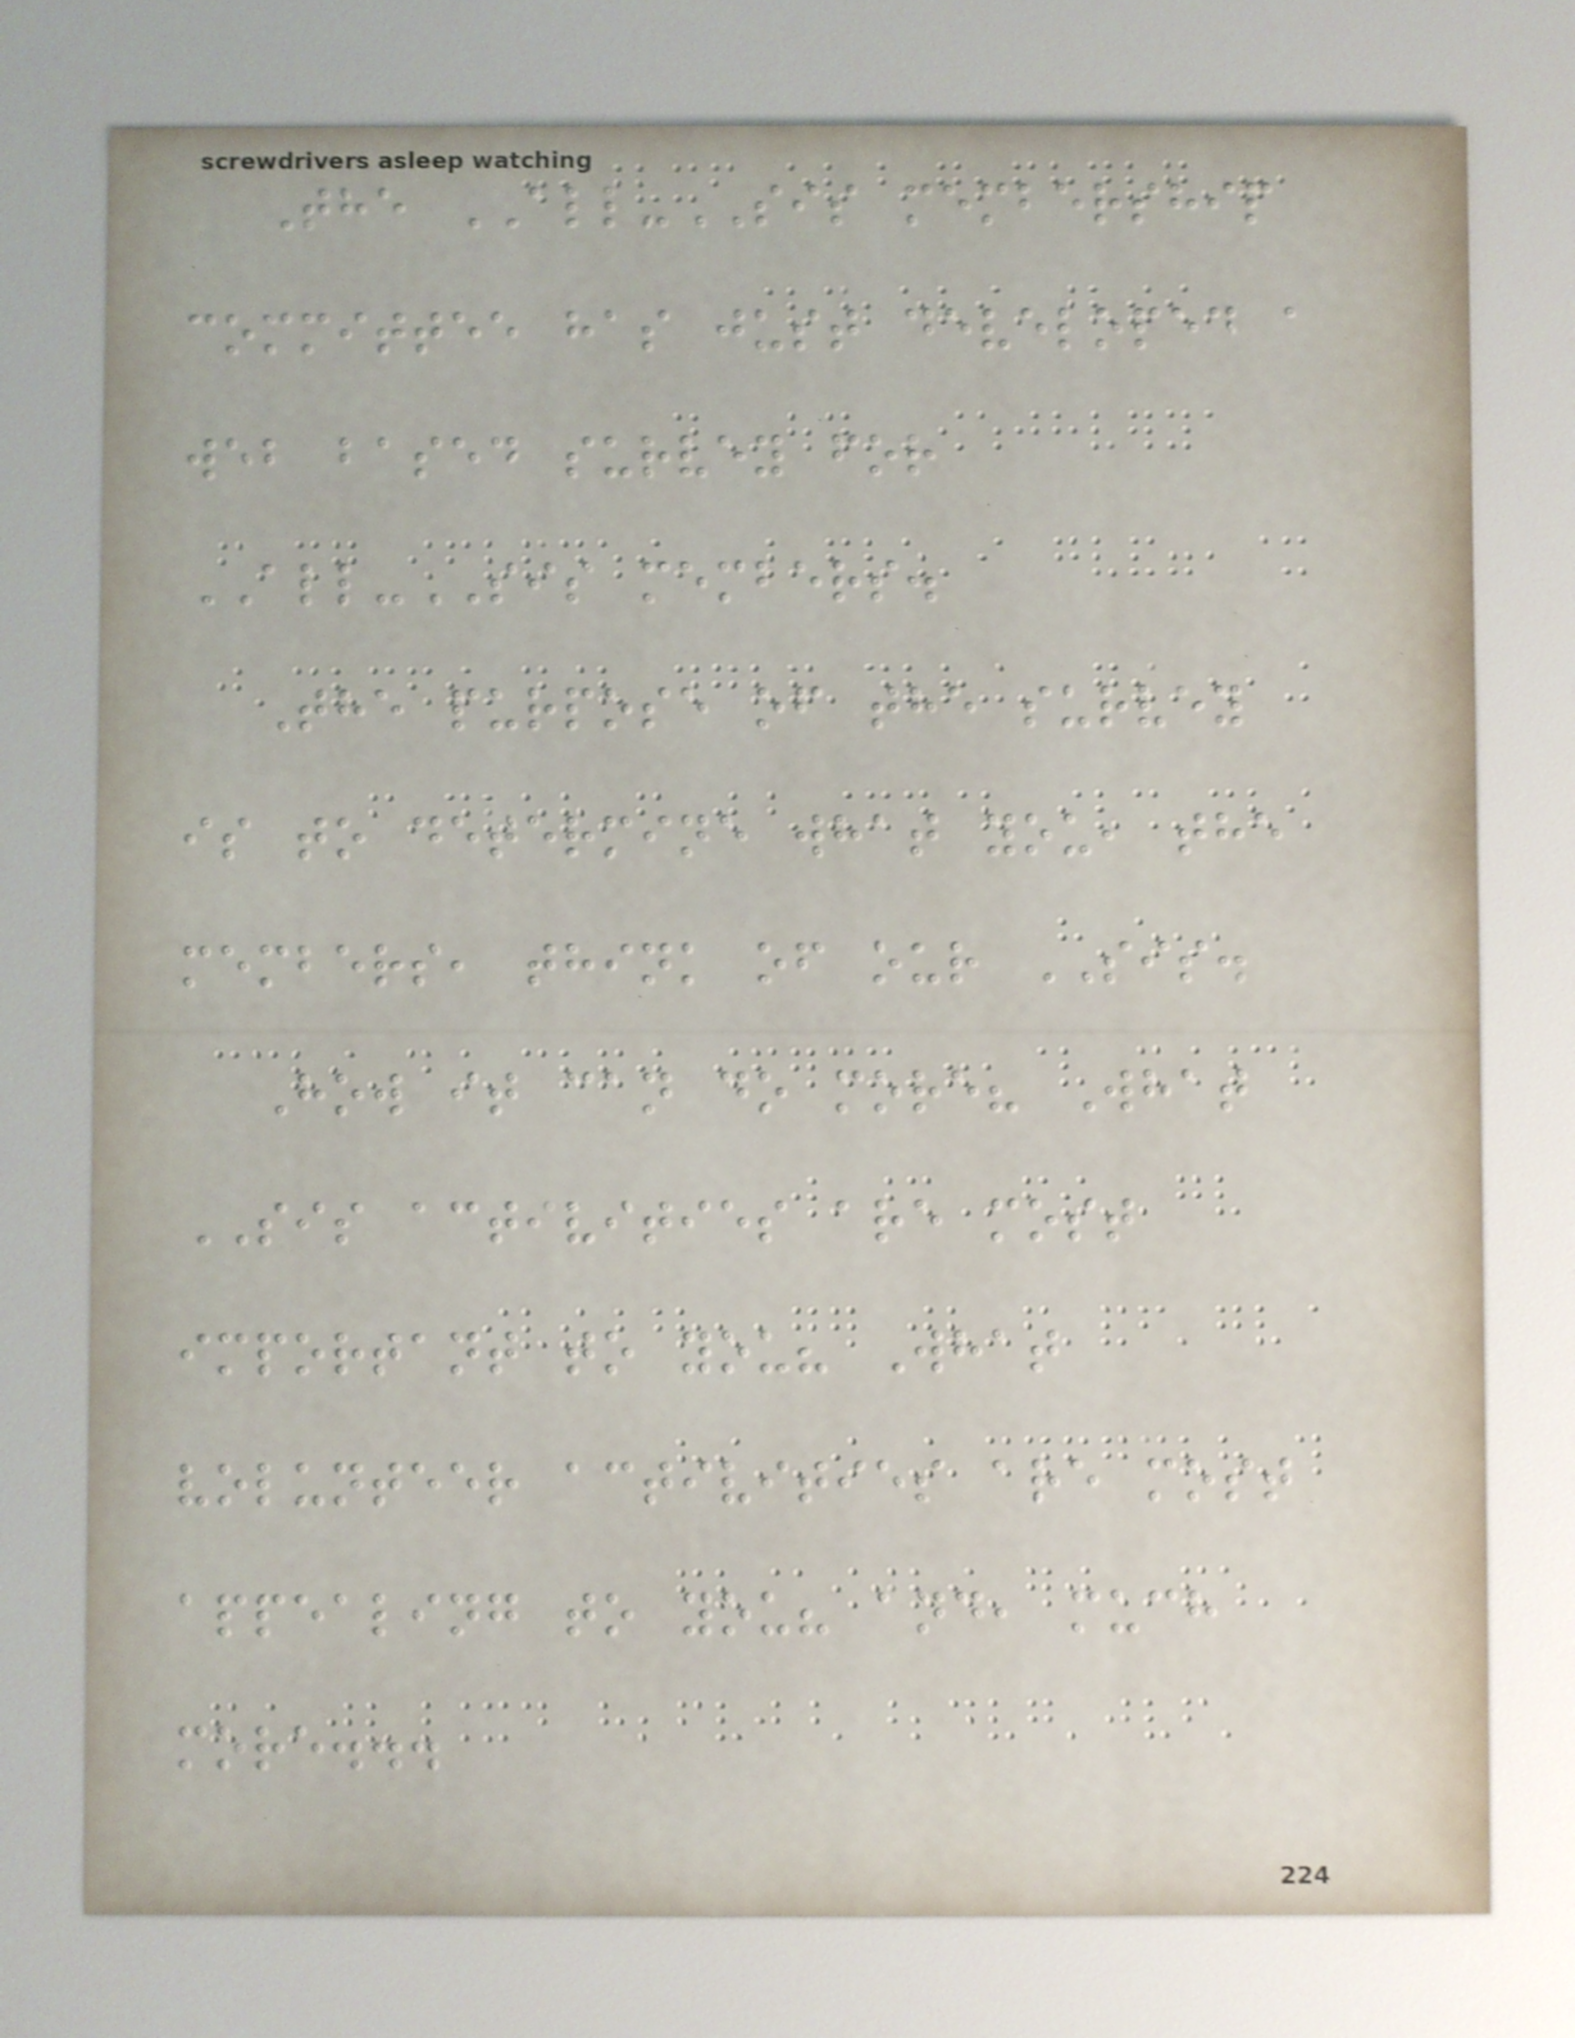The ALL-SIS membership
committee has just developed a
web based survey for
ALL-SIS members.
The purpose of the survey
is to determine what you, the
members, think of our SIS.
How it can do more? What
SIS activities are most
important to you? What
volunteer activities are most
appealing to you? and, much
more...
